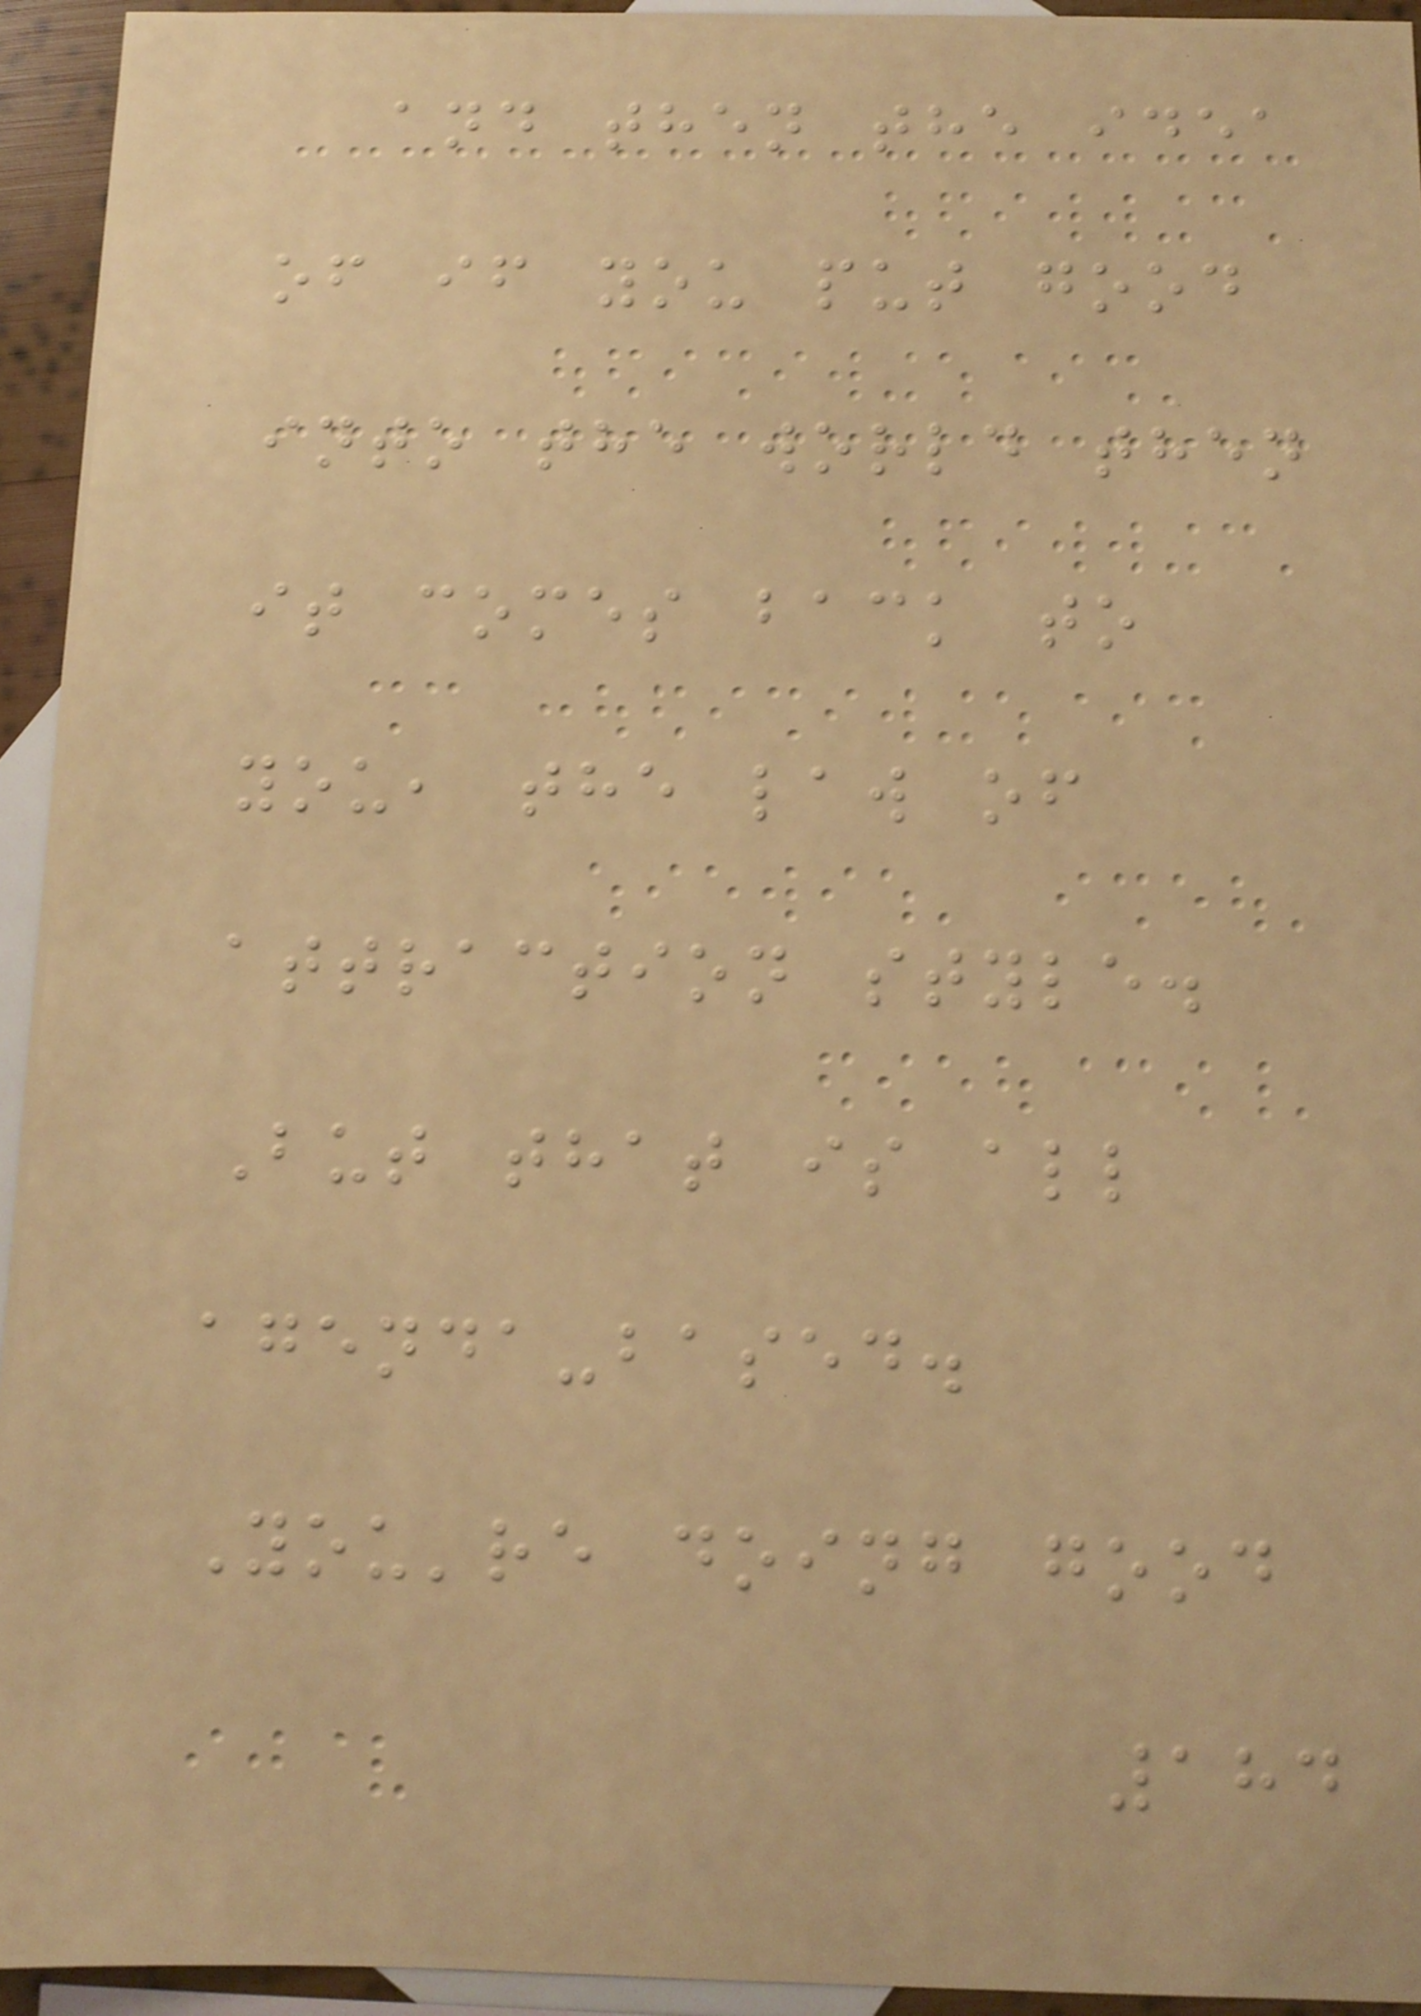and then the idea
of if you put good
into the world then
it comes back to
you, the law of
attraction style.
But that is all
agenda-based.
You're doing good
184
